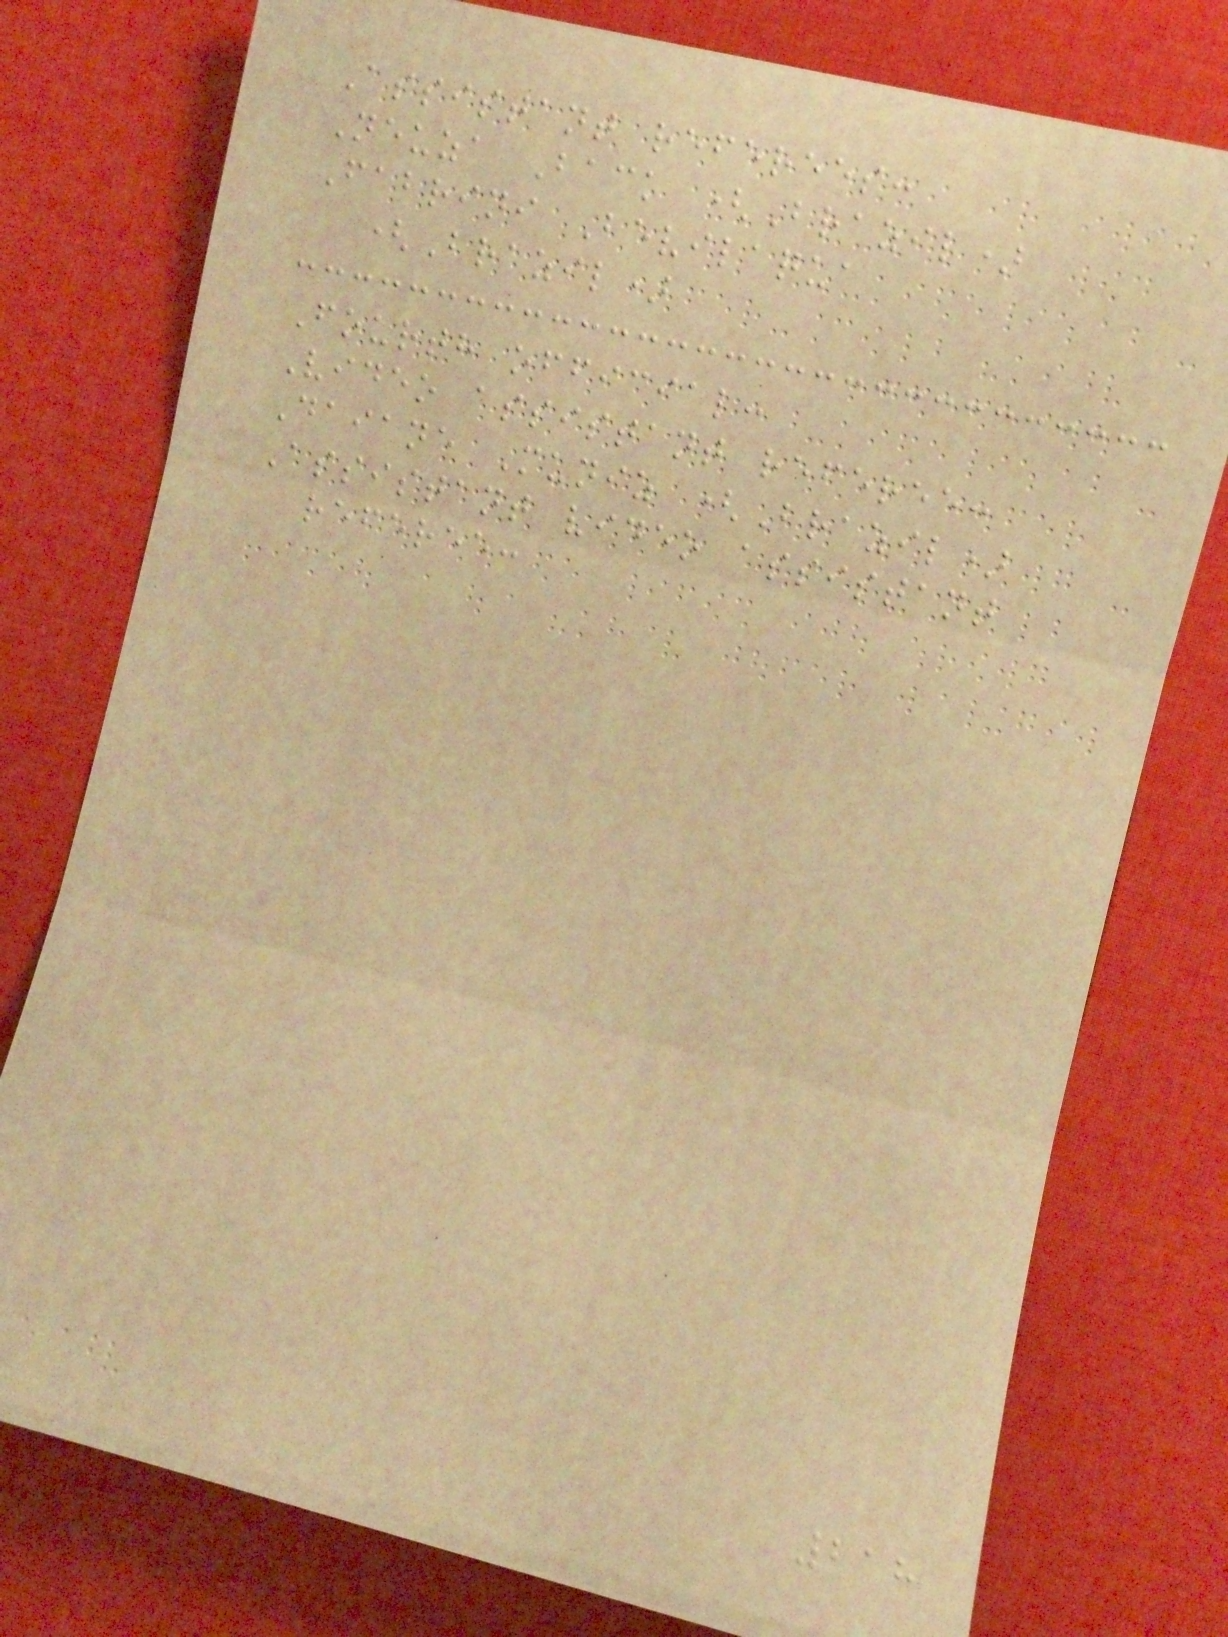Assistant referees:
Neuza Back (Brazil)
Fabrini Bevilaqua
(Brazil)
Fourth official:
Video assistant referee:
Daiane Muniz (Brazil)
Assistant video assistant
referee:
218
